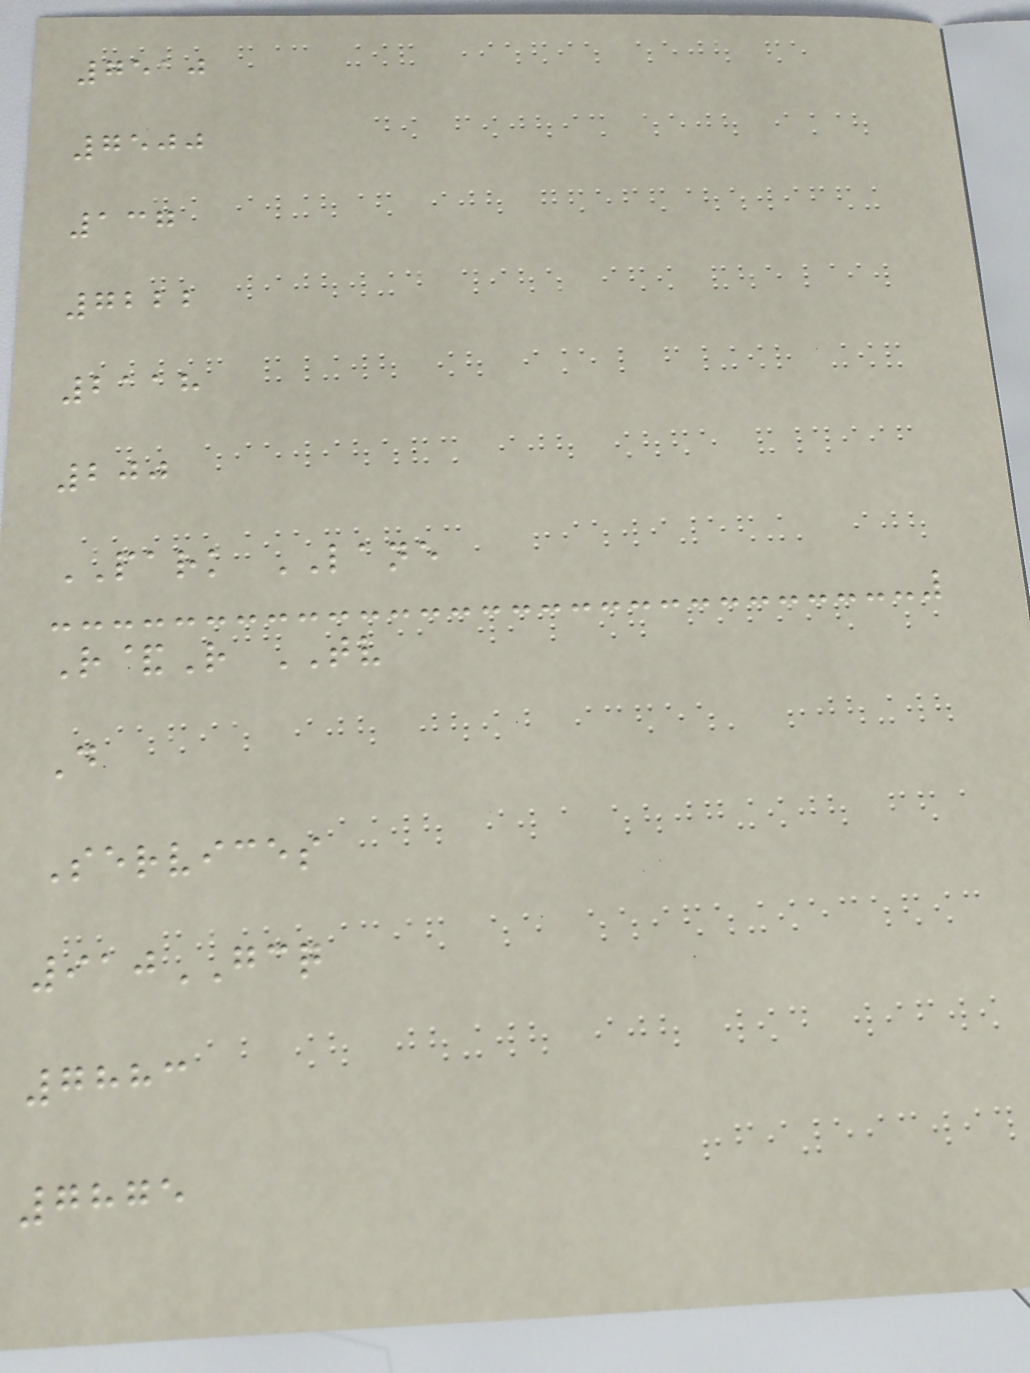7510
7500
137
7222
2118
200
PARK LANE
R&R TV
D
Services
910GCQ
7883
7875
